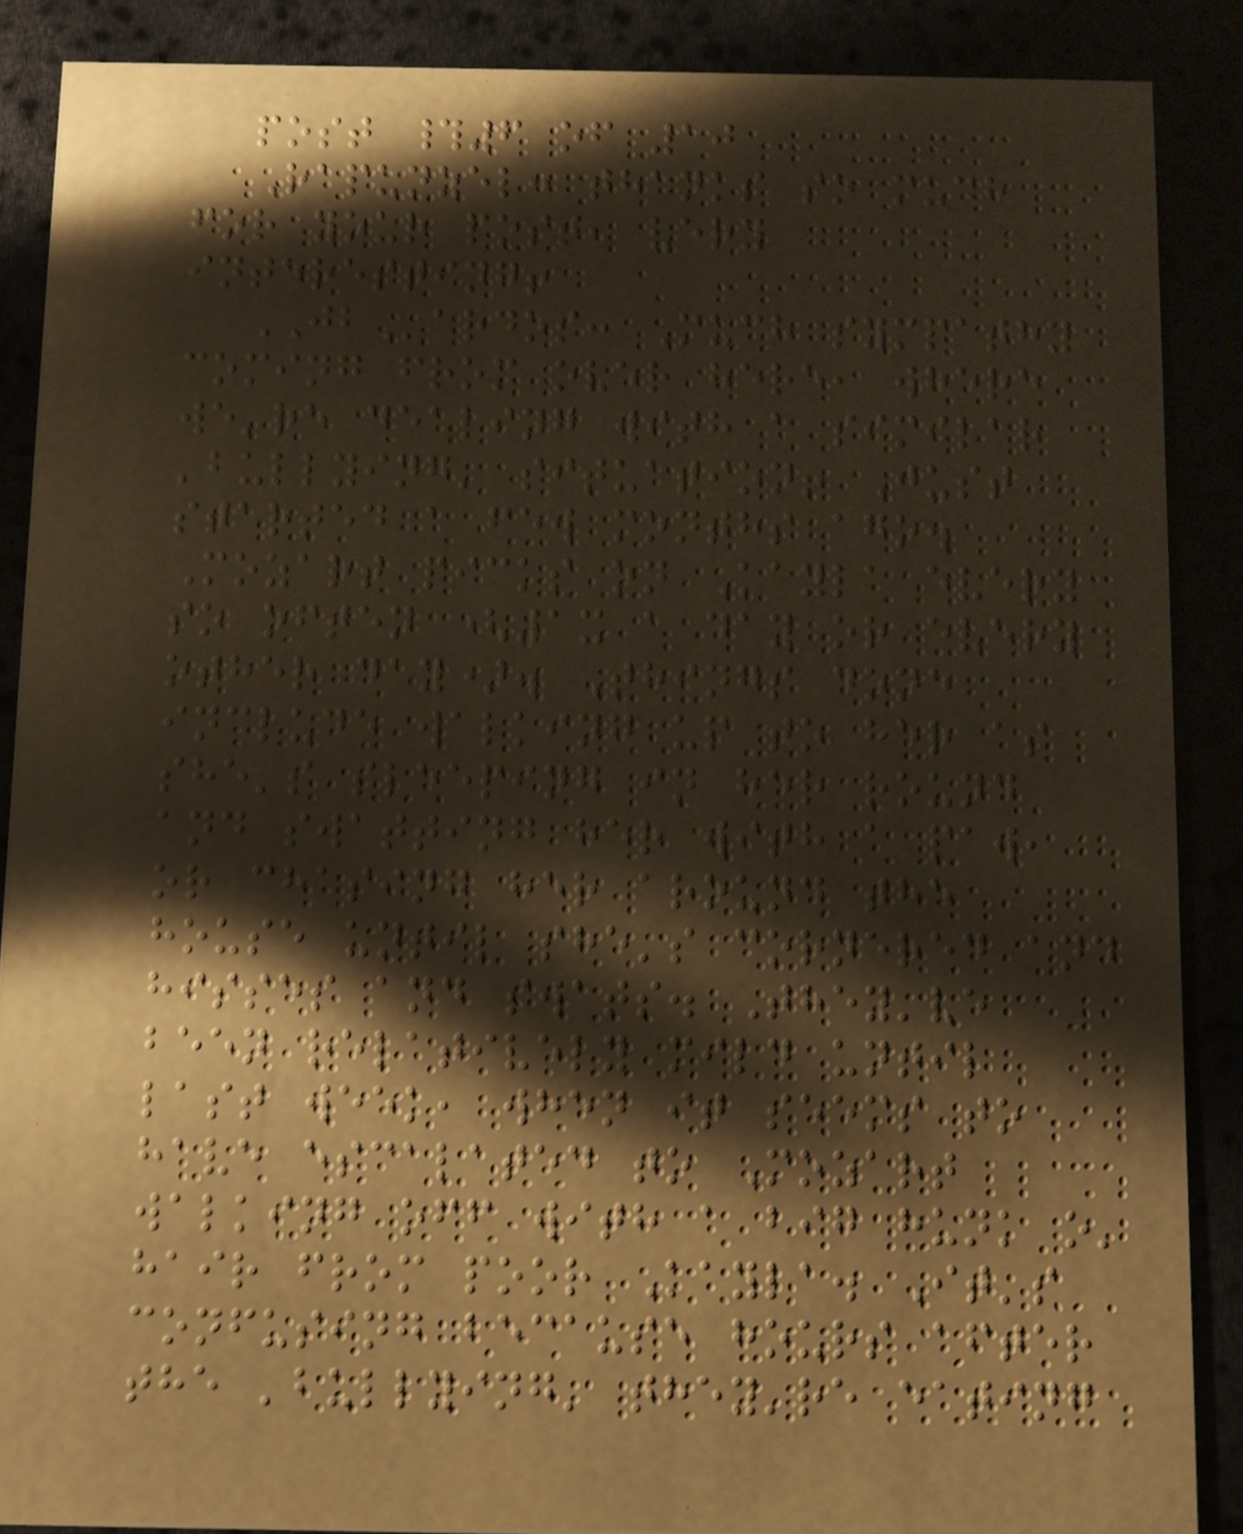post #6 of 10
Rapunzel: thanks so much
for your post, very
interesting!
JBardos: Much sympathy
coming from over here, where
we're dealing with a similar
'bullying' situation! Just
started a few months ago.
Mozart picks on Kayla every
so often (1x a day or every
other day). Things done
include walking up to her as
she's sleeping in her round
and swatting her with a paw,
or chasing her around the
house until she's cornered and
hisses and swats. They've
been relatively mild until
last week, when it seems to
have escalated to Mozart
walking off with a big hunk o'
hair from poor Kayla. It's
confusing because hours after
the 'bullying' they're eating
